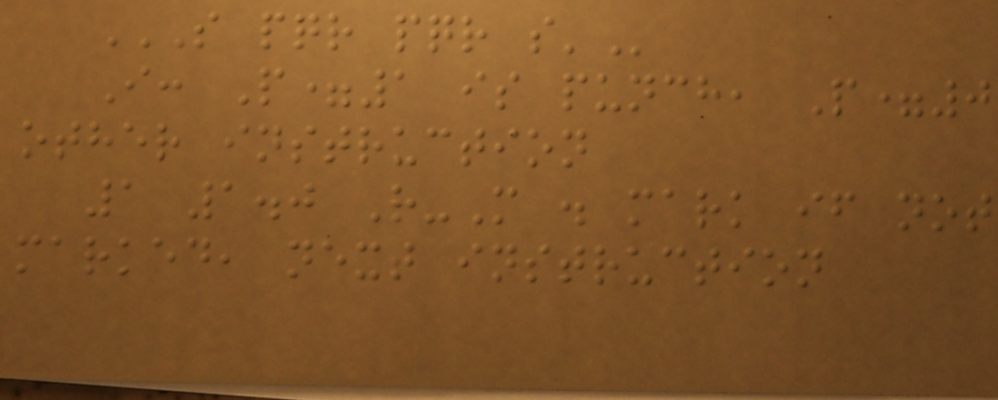S PQR PQR S'
I: P=1 is punch, P=0
other instruction
1 1.0 R-M . mark if not
marked, next instruction
